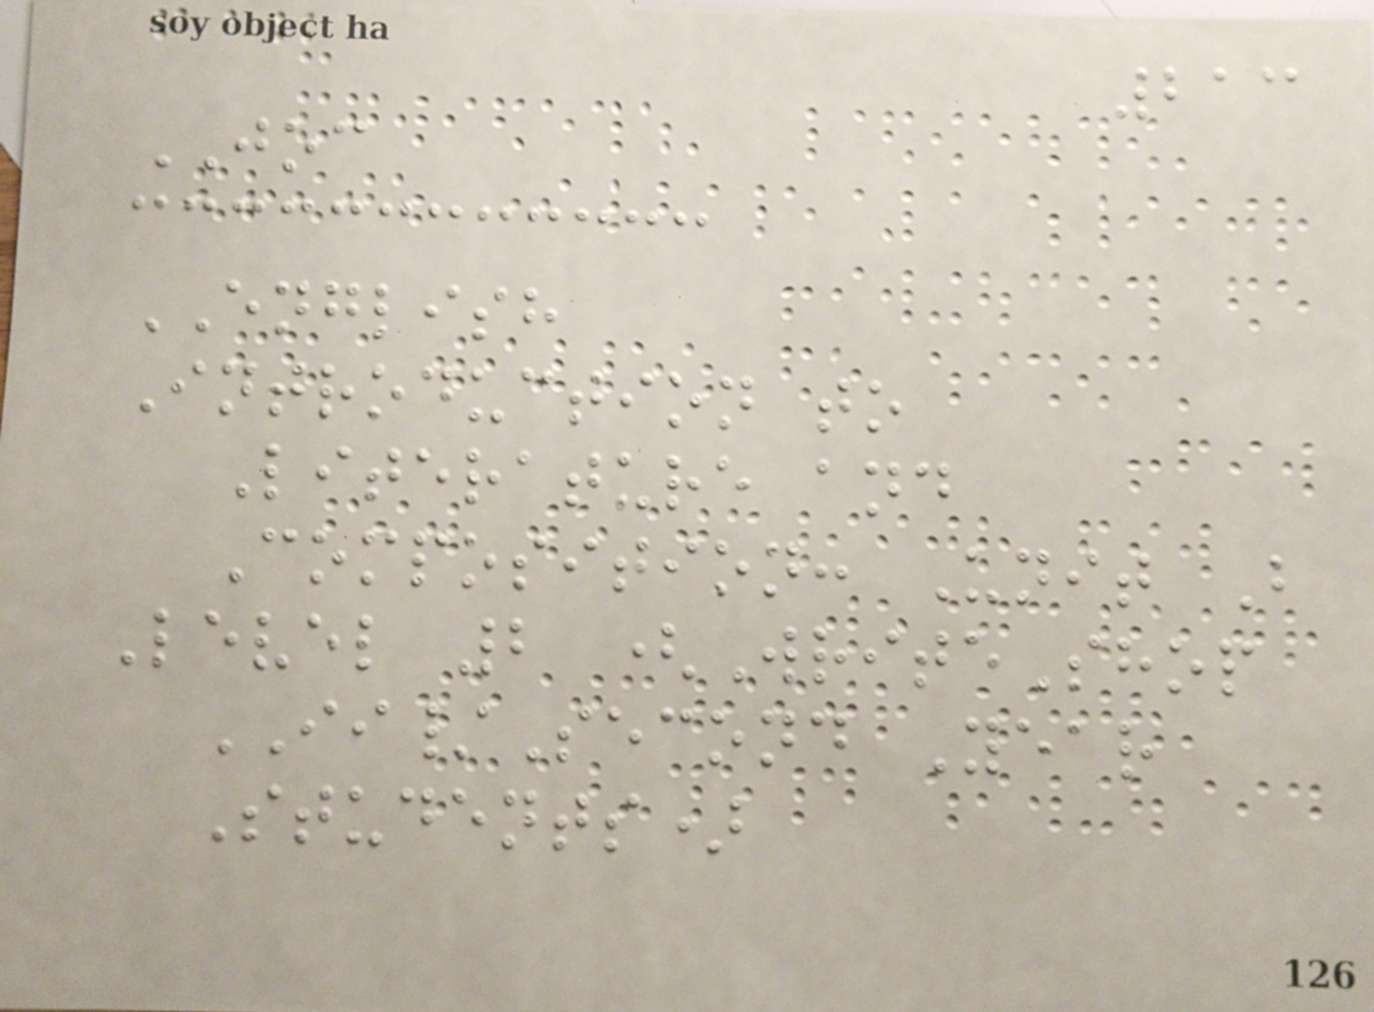213
JOC
ENGLISH
Introduction to
Literature and
Composition: Unit B
Level 2 (WriteShop
II/Second Year
Students)
